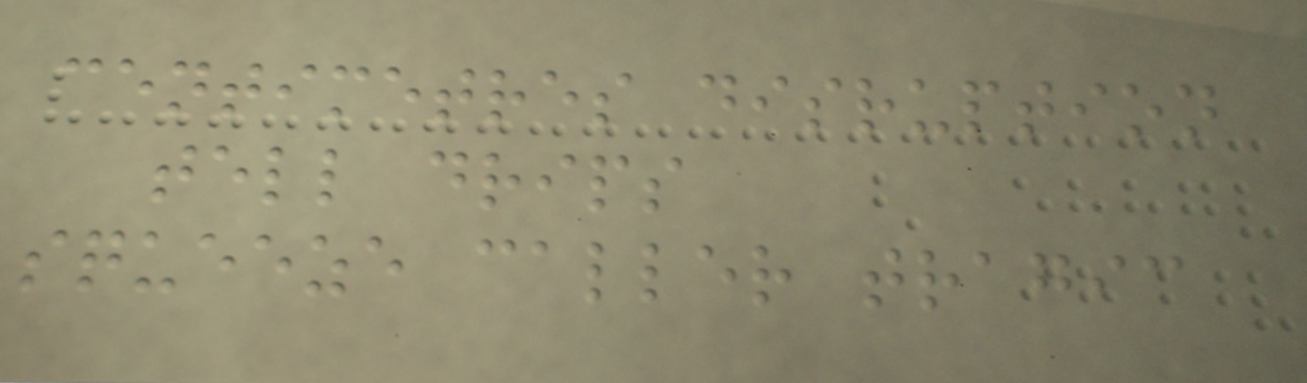centimetres disruption
tell drips
squeeze caller tragic
